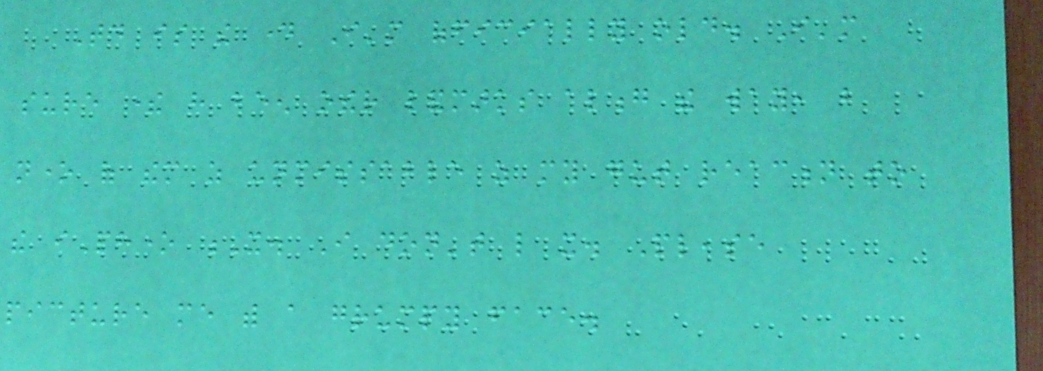Today is the day I'm officially old. I'm
sure there have been other landmarks along the way, but
none of them as unmissable as my gut reaction to
the iPhone X. I don't like it. Please
picture me with a grumpy face.
